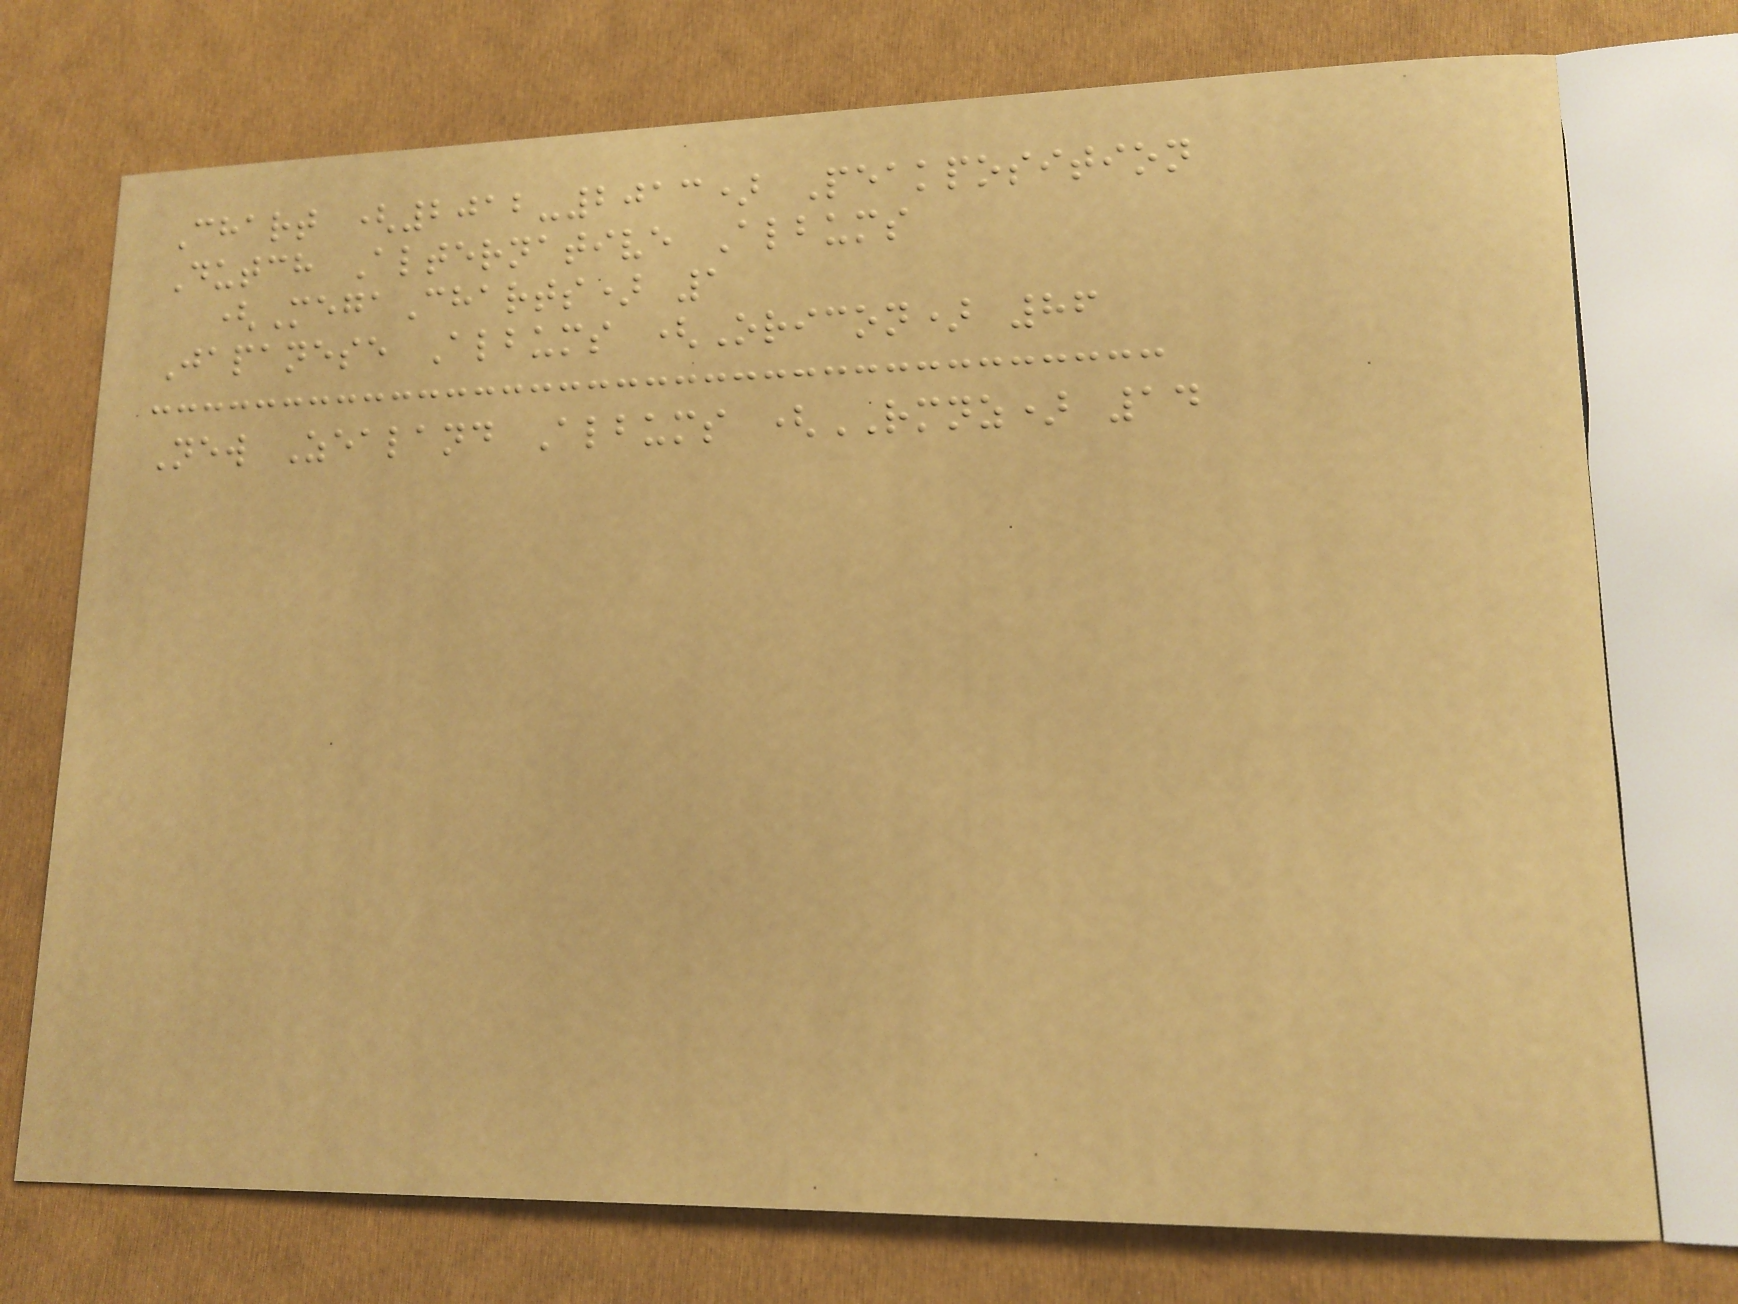Chart (2012-2013) Peakposition
Dutch Alternative Albums
(MegaCharts) 1
Japanese Albums (Oricon) 86
New Zealand Albums (RMNZ) 14
